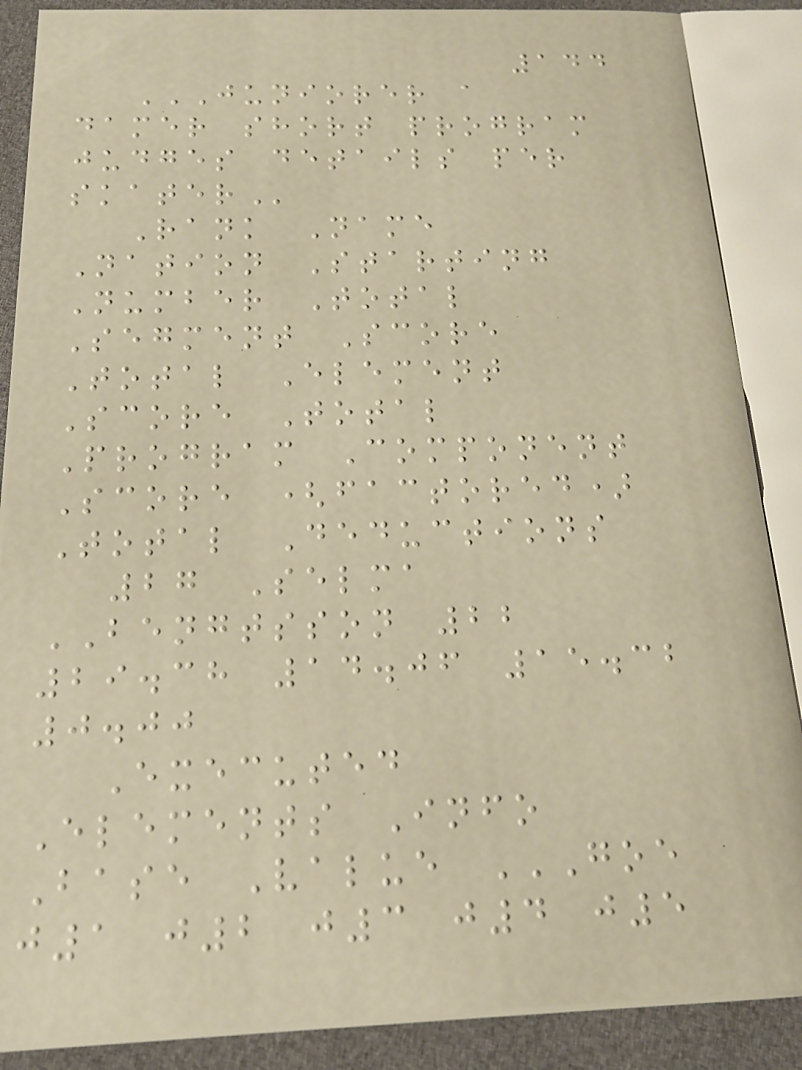144
JUNIORER A
DAMER SHORT PROGRAM
JUDGES DETAILS PER
SKATER
Rank Name
Nation Starting
Number Total
Segment Score
Total Element
Score Total
Program Component
Score (factored)
Total Deductions
27 Selma
BENGTSSON 22
29.38 14.06 15.32
0.00
Executed
Elements Info
Base Value GOE
J1 J2 J3 J4 J5
